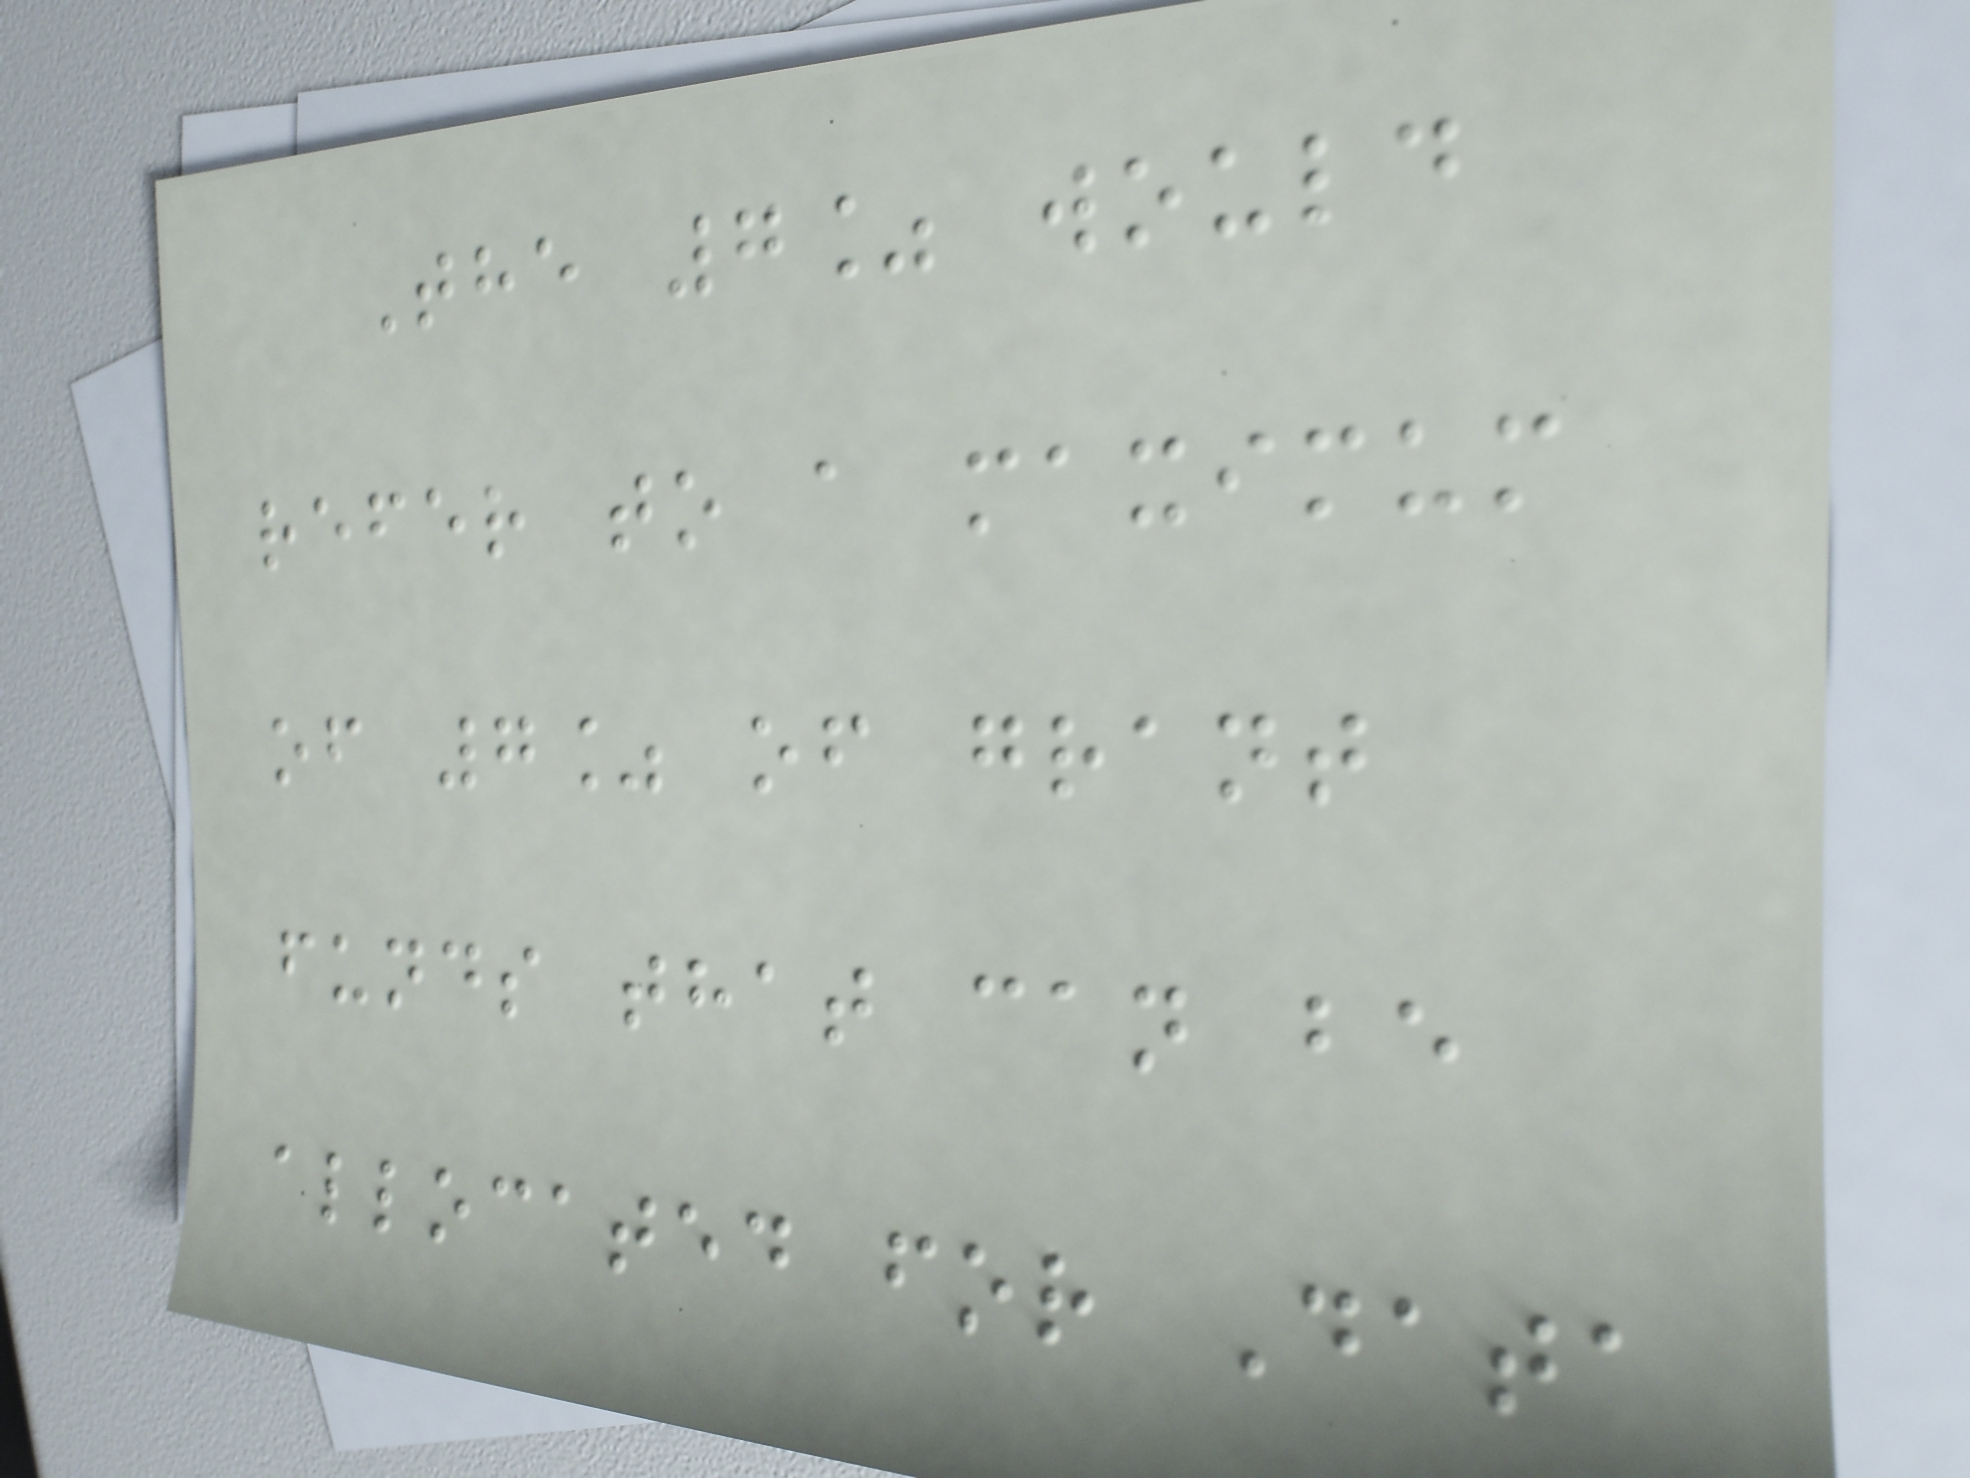The 7% would
refer to a maximum
of 7% of grant
funds that can be
allocated for Data
